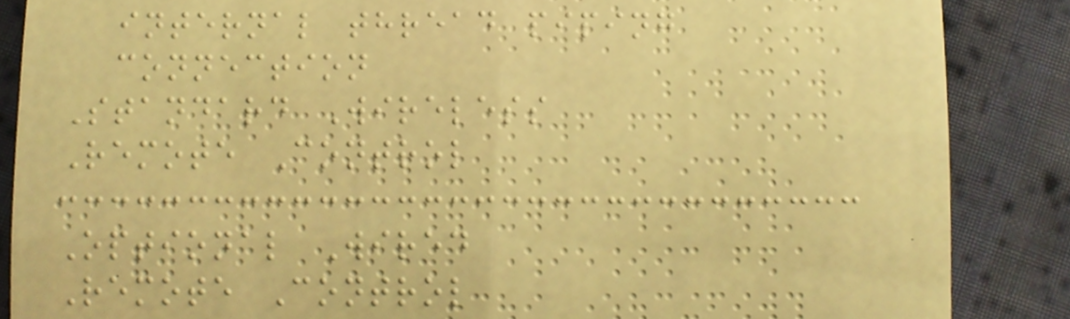internal thread piping
connection
Standard Wireless
Remote Control
Optional Wired
Remote Control
